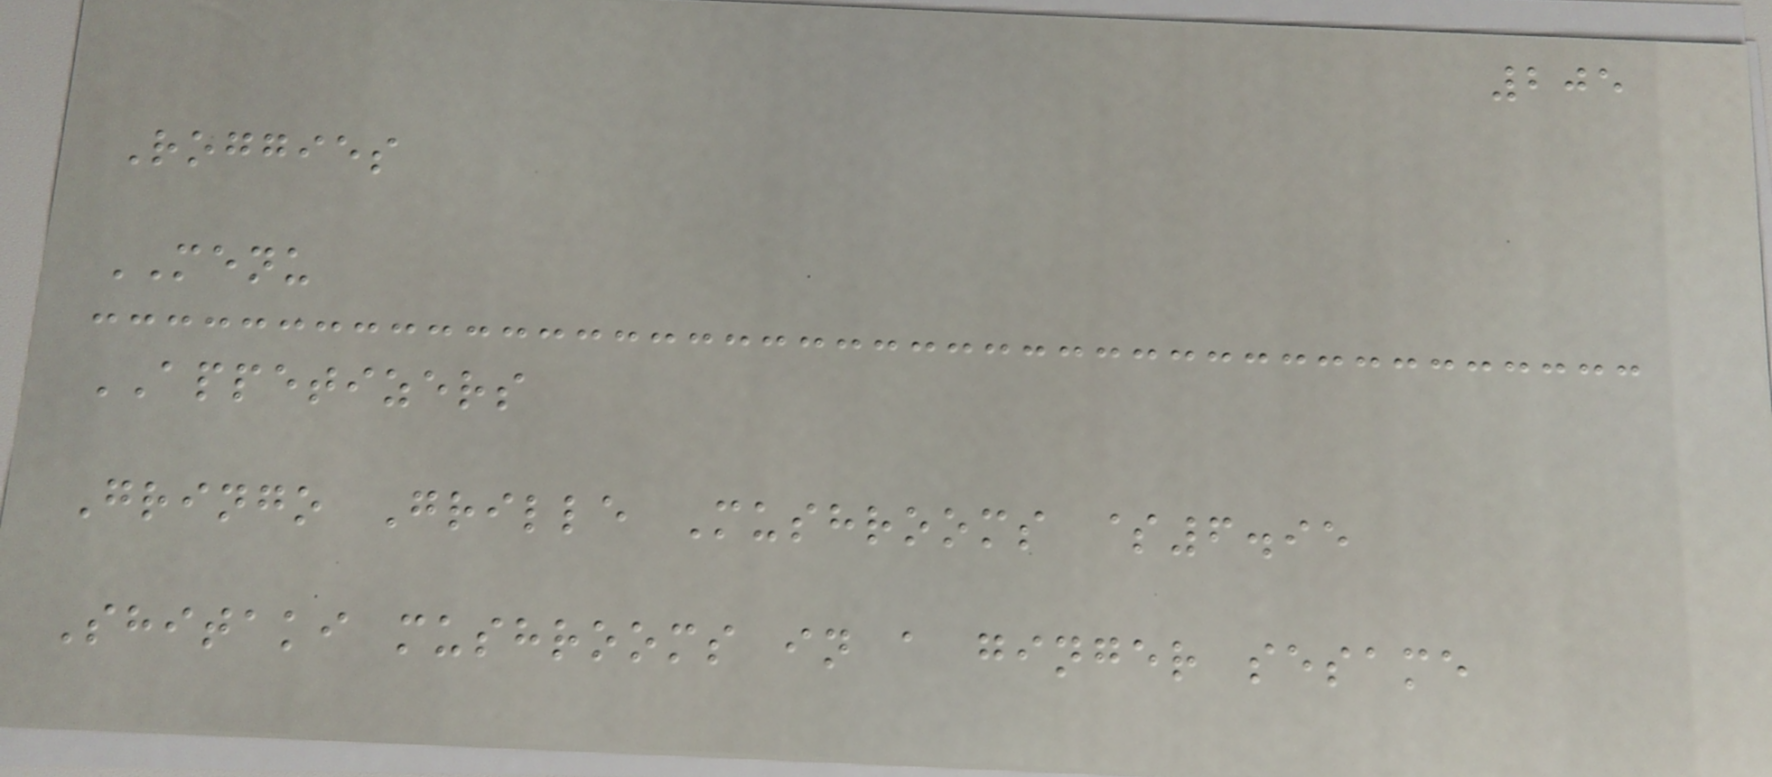205
Roggies
MENU
APPETIZERS
Gringo Grille Mushrooms $6.95
Shitaki mushrooms in a ginger sesame
